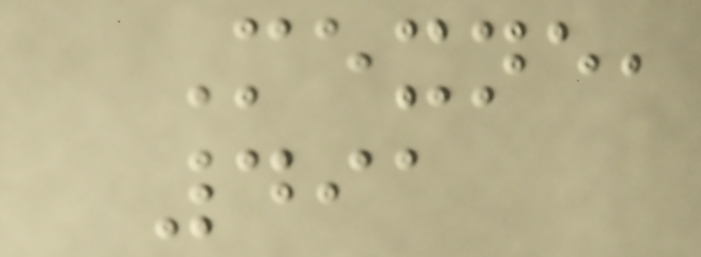Mexne,
491
